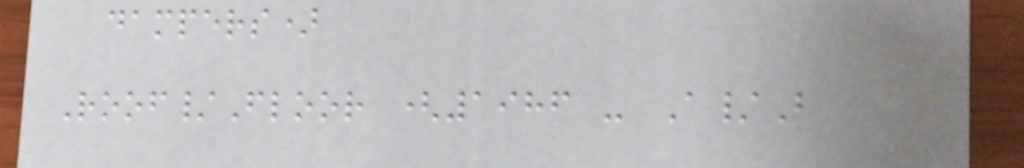dampers)
Roof/Floor (1986 - A/B
